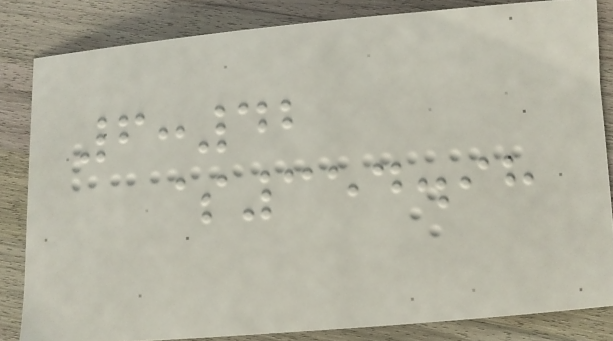6:42
$354.98
